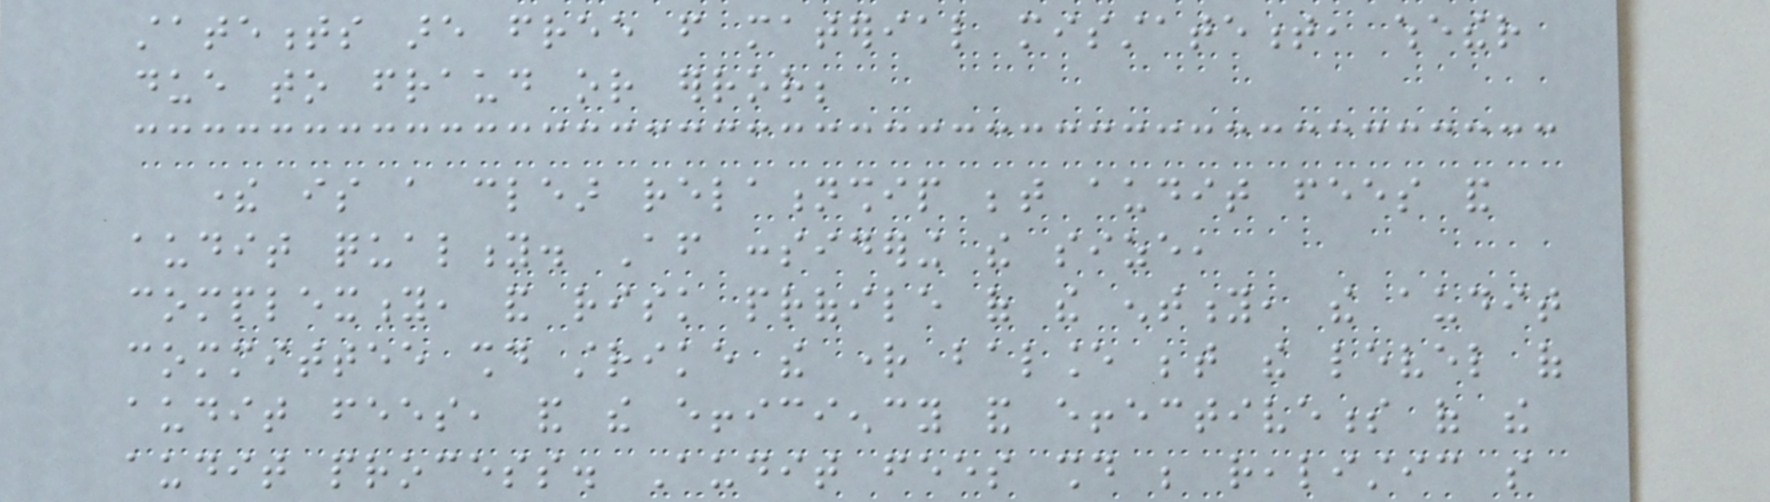statements are free from material misstatement, whether
due to fraud or error;
there is a clear relationship between audit fees and
audit quality. After considering the size,
complexity, and risk profile of the entity, the audit
committee should strike the right balance between the level of
audit fees, and the efficiency and effectiveness of the
audit process. Audit fees should be realistic so
